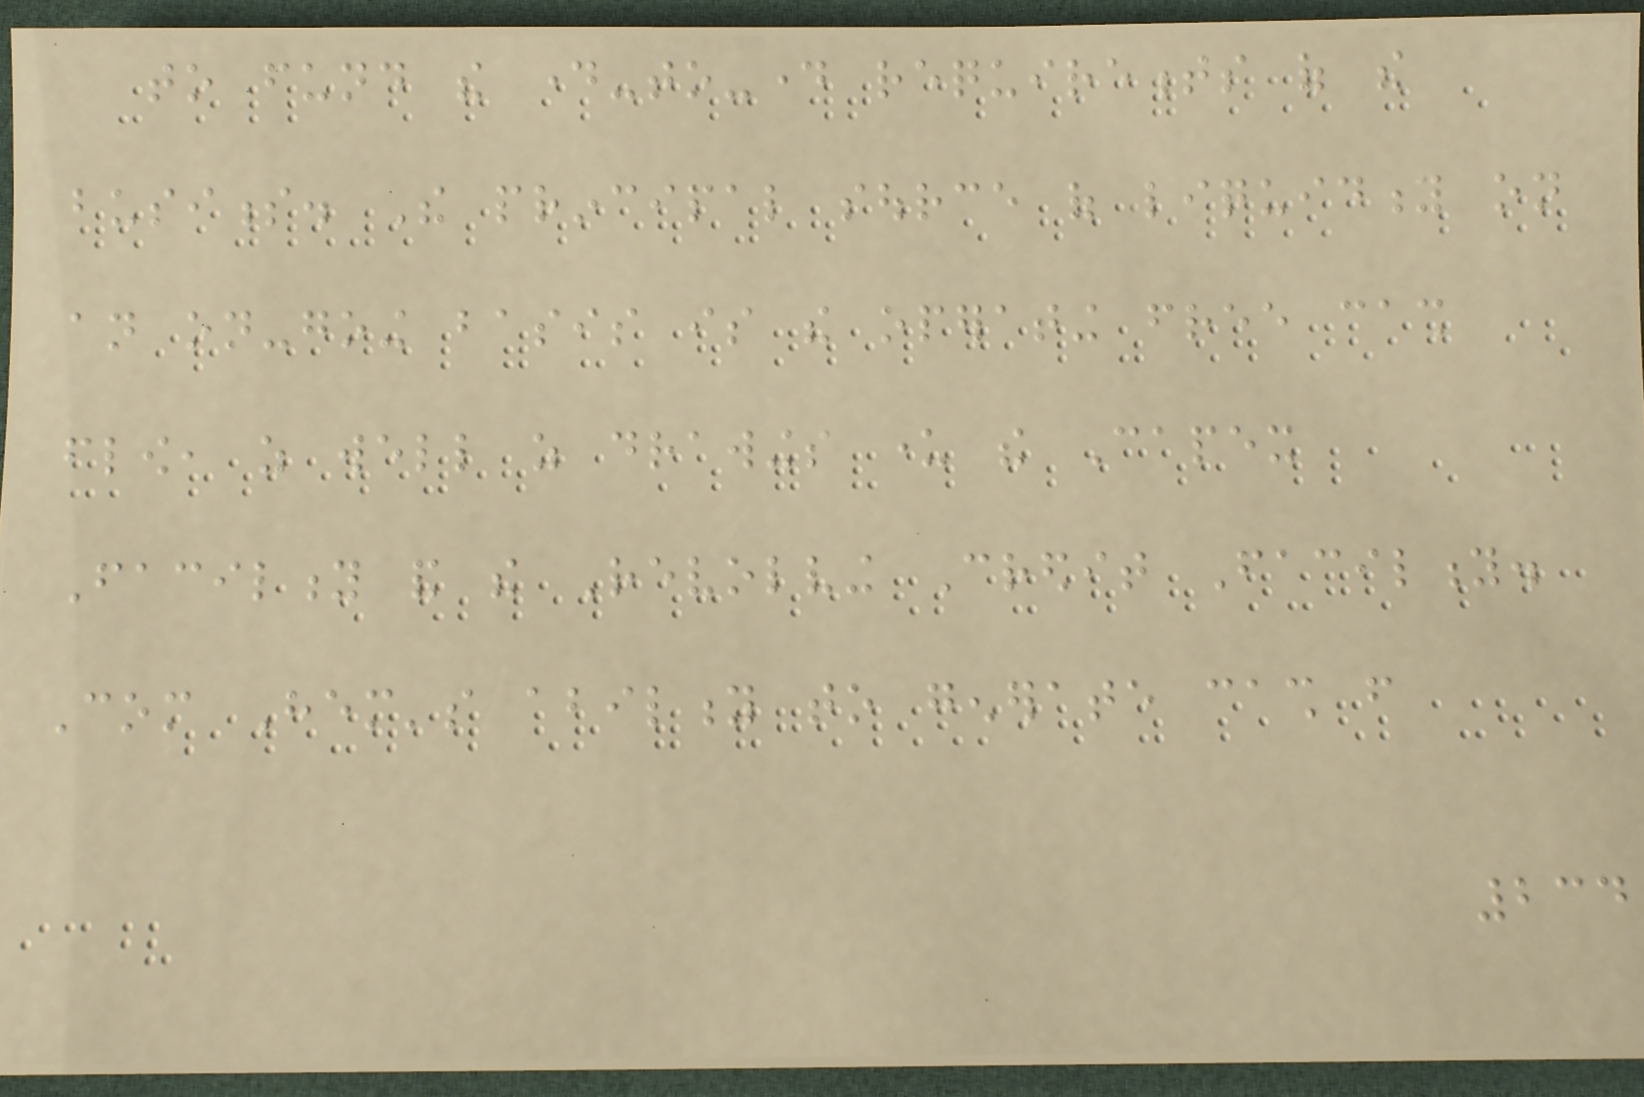to fund the day-to-day requirements of the
business. The principal source of liquidity on
an on-going basis is the operating free cash
flow, as well as drawings under the Capex
Facility and the Revolving Credit Facility.
Com Hem's ability to generate cash from
234
